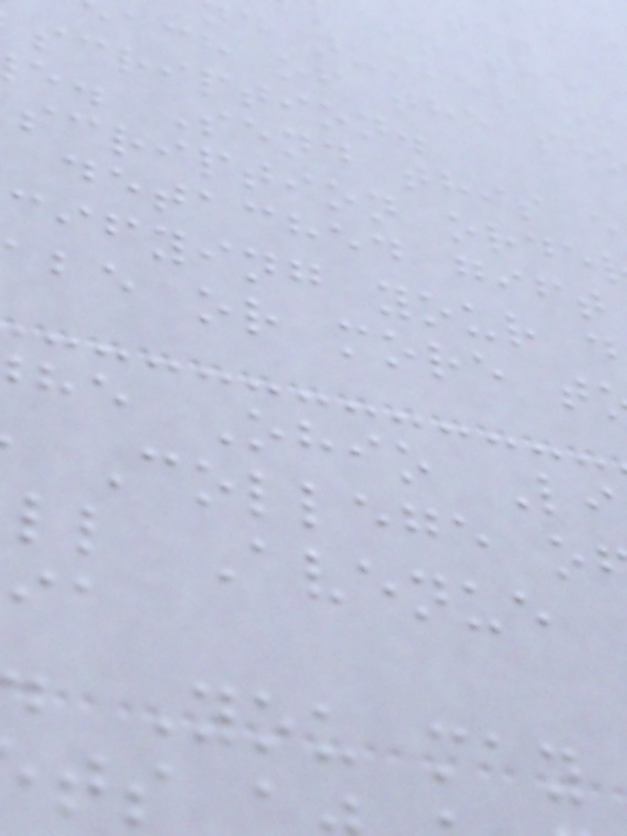d number of
ach of the sh
scription.
e. Send this e
scription orde
detached gift
cifying your d
be or more t
he Ohio Li
College o
ll Avenue
You may
